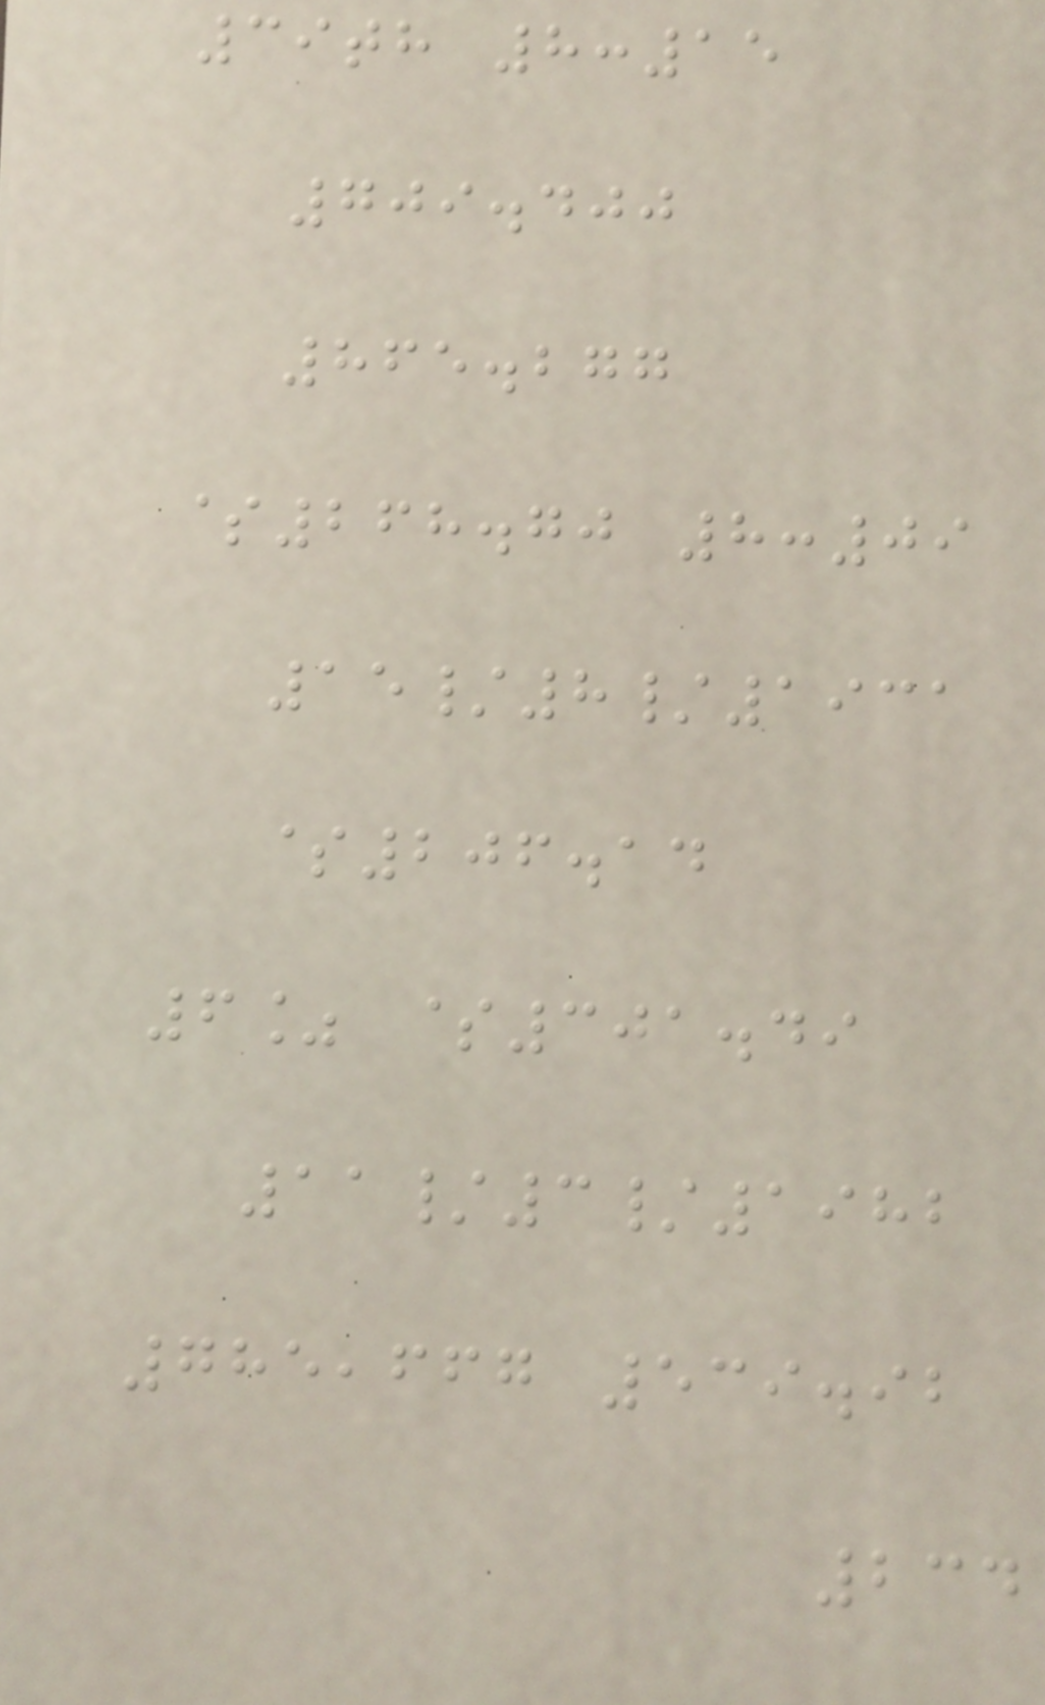39th 8:15
709.400
865.277
$268.70 8:09
15/8/1931
$206.14
6% $301.49
11/3/1982
785,667 539.92
234
